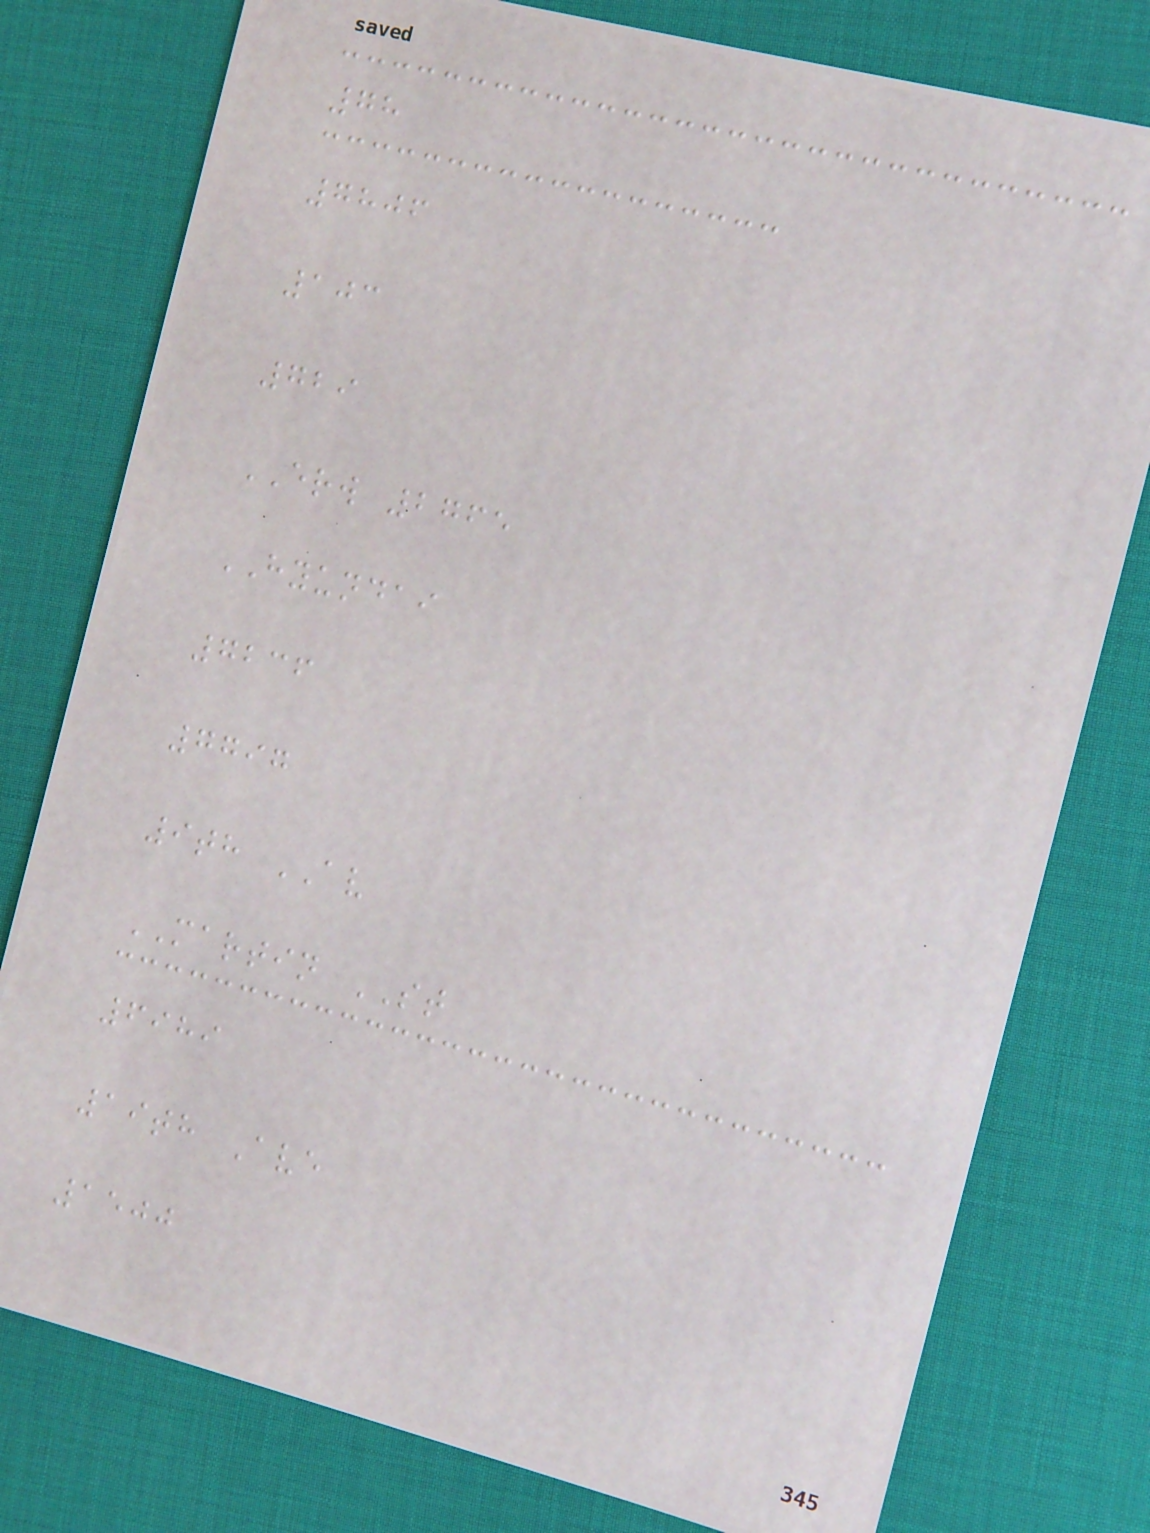78
7806
103
729
ERW 2765
HYUNDAI
7236
7797
9th AV
MARTIN ST
6989
19th Ave
1500
